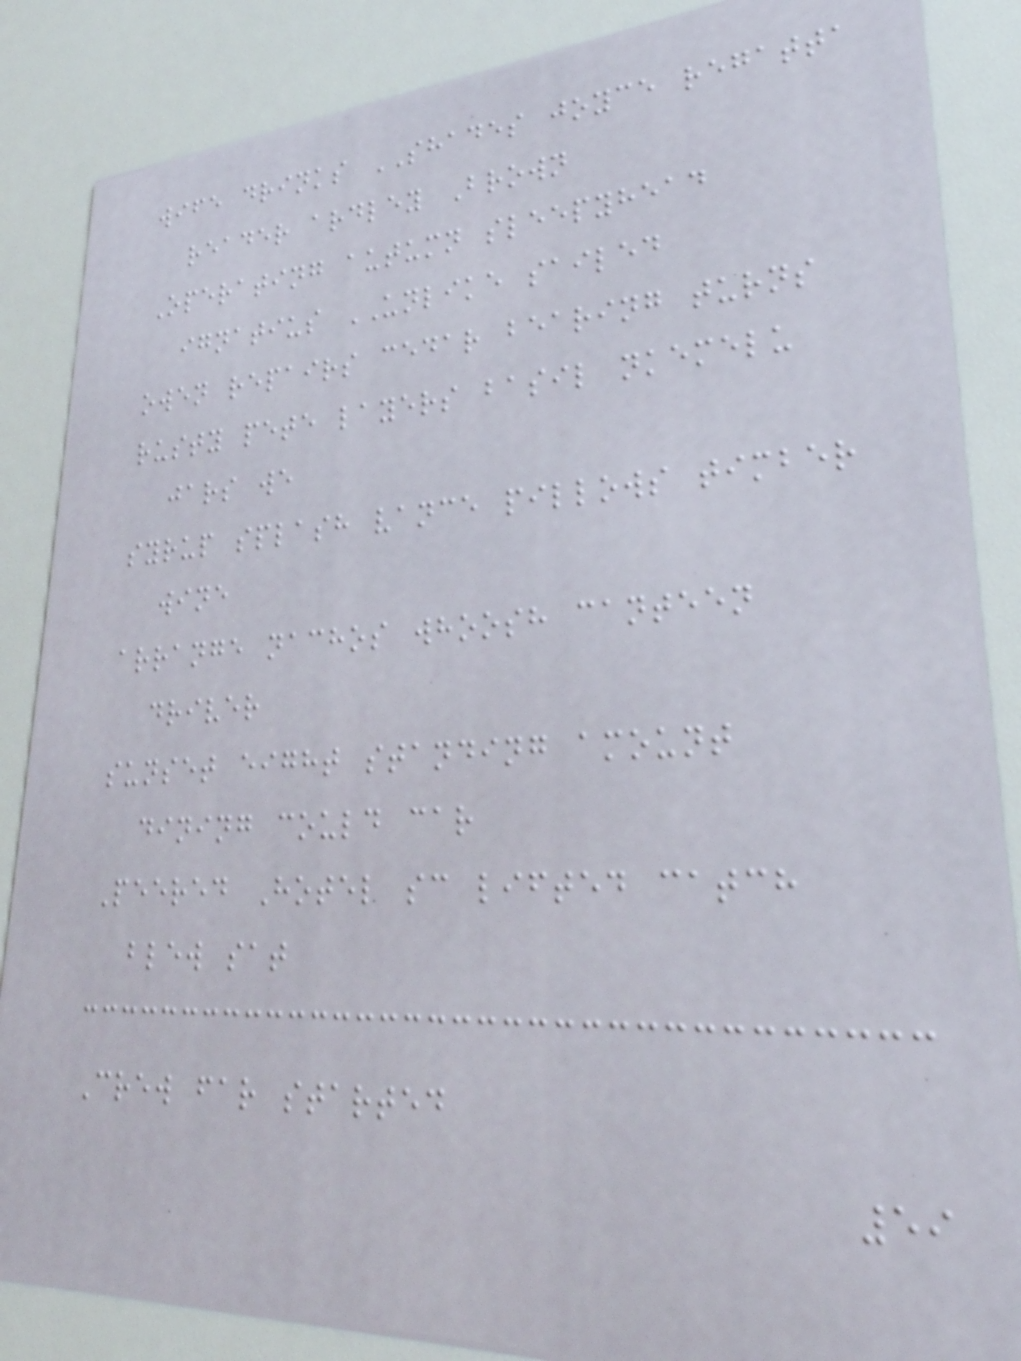wife drinks SHADES joyce regatta
reader ardley Brown
Operating autumn sleepyhead
ignatius UNLIKE sailed
owen repairs cedar bearing turns
rusty pete layers basil nkemelu
jars we
syrup splash vance pillows timber
wine
arrange nachos whoosh canteen
driver
sunset eight standing amount
dining could car
Peered Hotel sc lifted catch
blew sat
Crew far started
59
